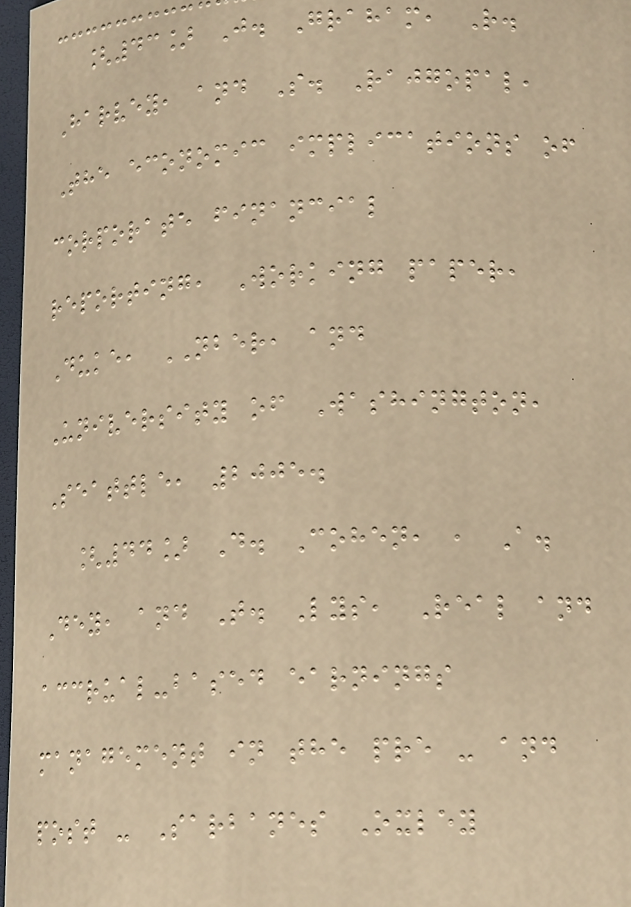[43] J. Graham, R.
Harvey, and S. Rajgopal,
The economic implications of
corporate financial
reporting, Working paper,
Duke, NBER, and
University of Washington,
Seattle, 2005.
[44] D. Cohen, , A.
Dey, and T. Lys, Real and
accrual-based earnings
management in the pre - and
post - Sarbanes Oxley
